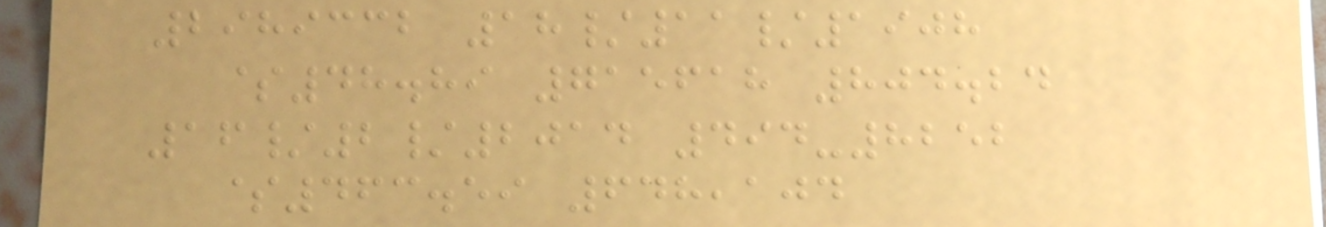2989332 18/11/1908
$48.89 715618 804.24
16/2/2014 494-8252
$463.59 648,104
